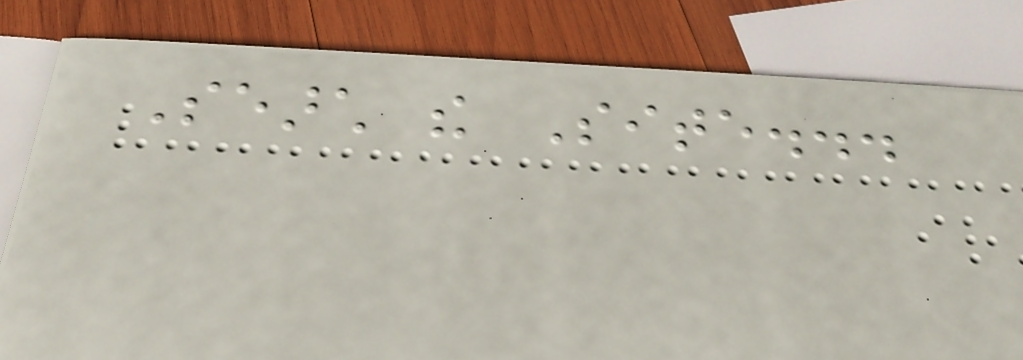Search the Site...
